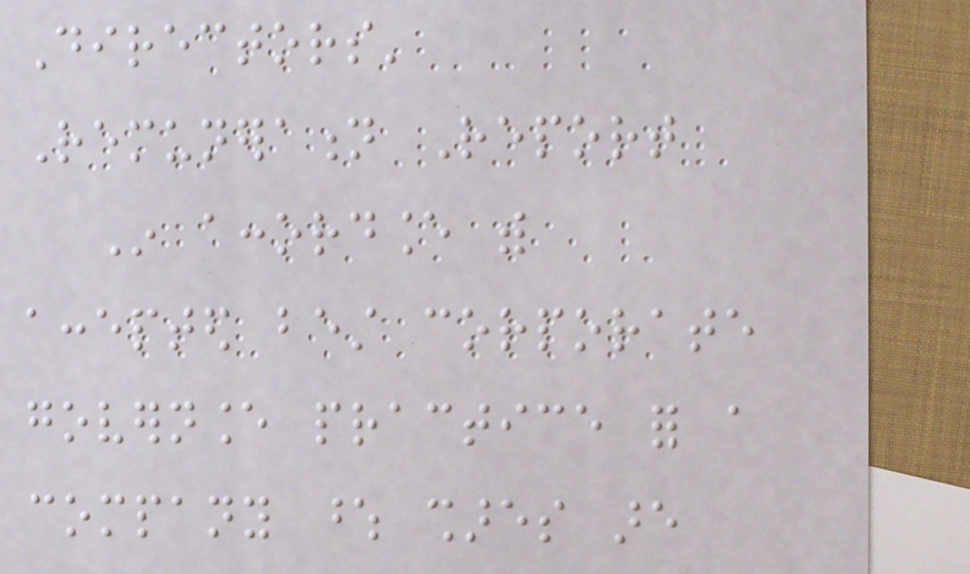Directors'
Remuneration Report
In accordance with
accepted best corporate
governance practice for a
company whose shares are
